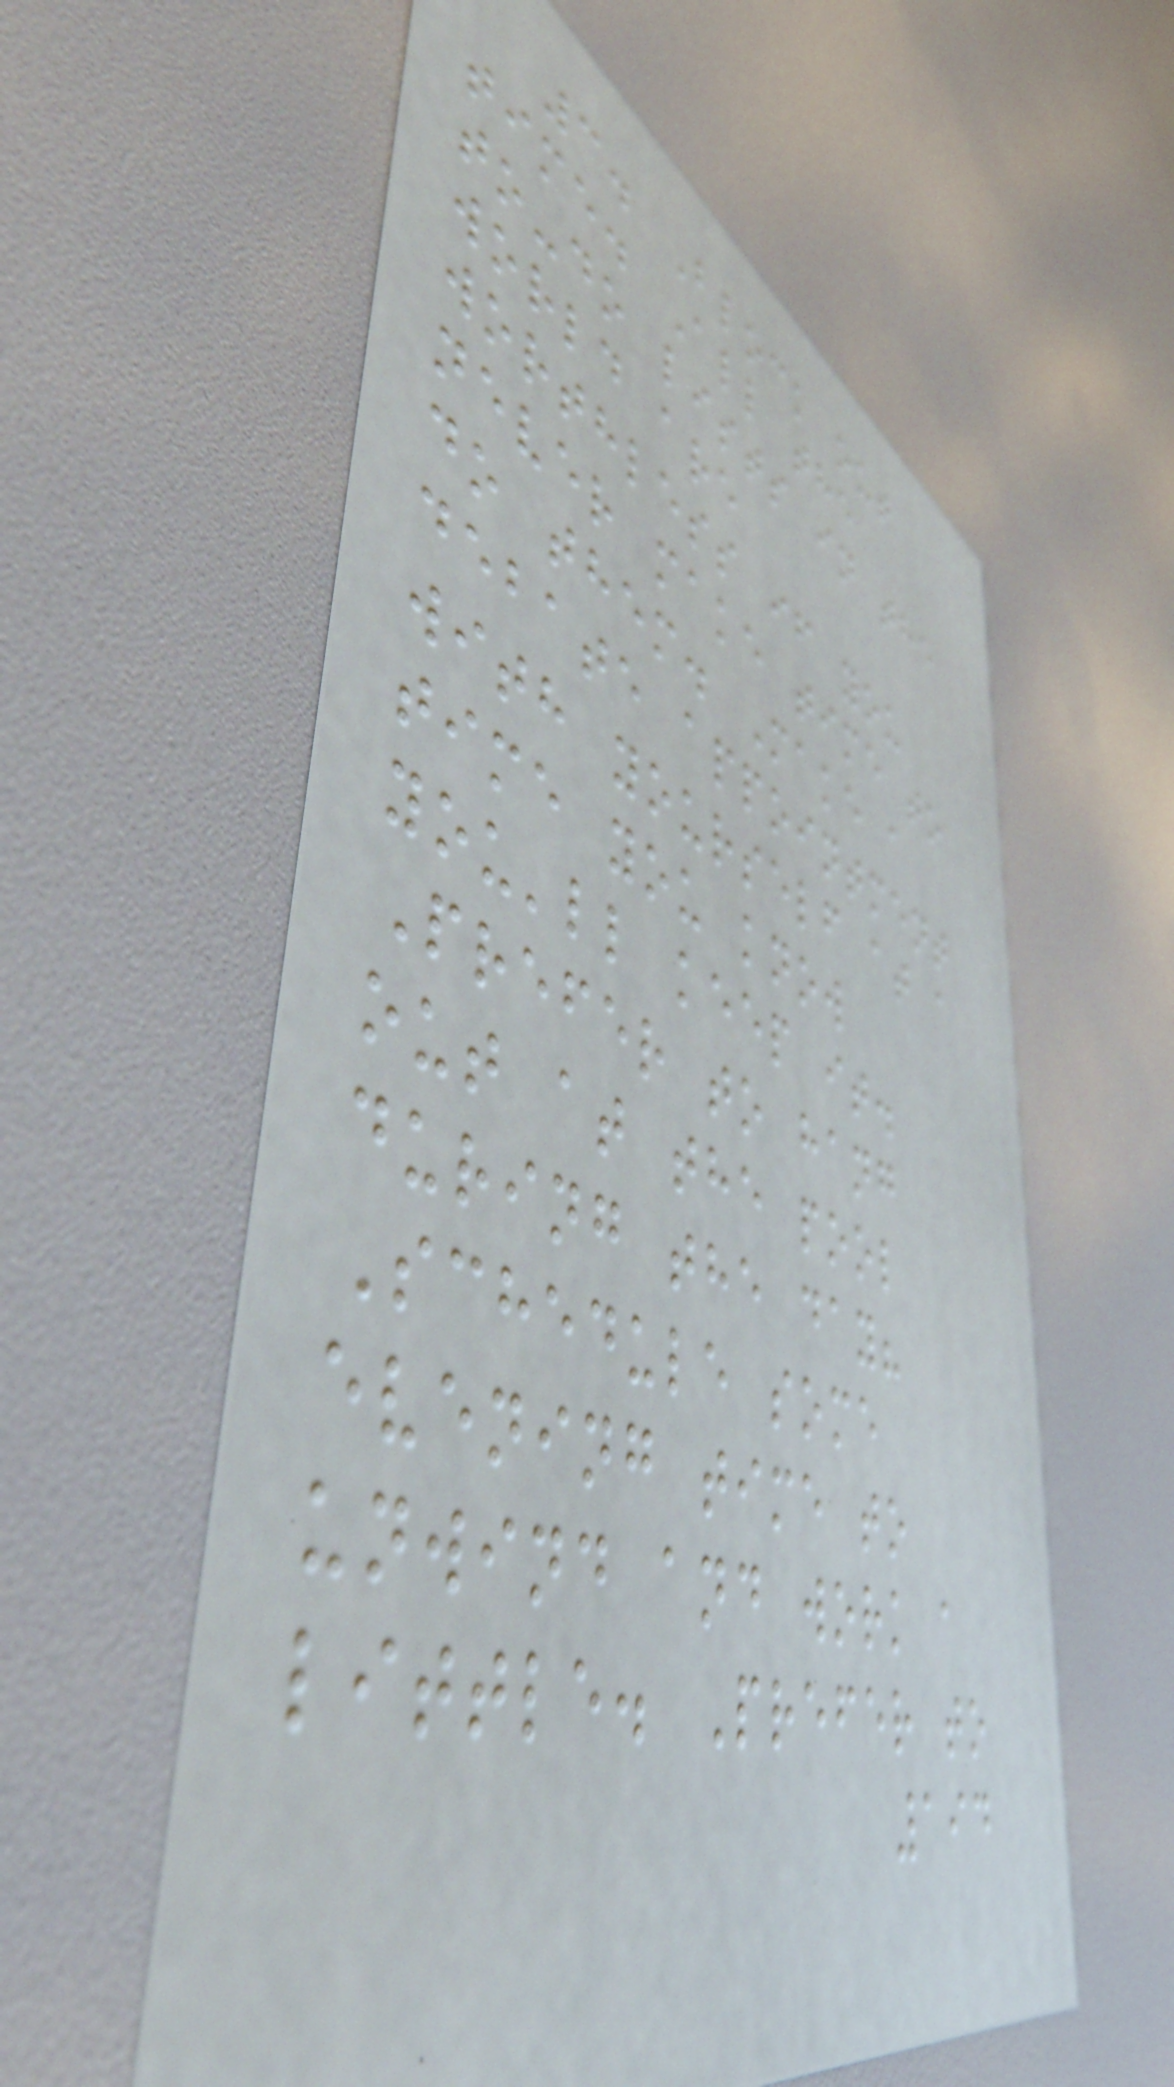3. Block out
time. All the
to-do lists in the
world are
worthless if you
never make time to
do them. Make a
debate appointment
with yourself at a
time you know
you'll keep it.
Prefer to hang
out at the pool
during the day?
Schedule some
evening time to
unwind and work a
little. Prefer to
194
